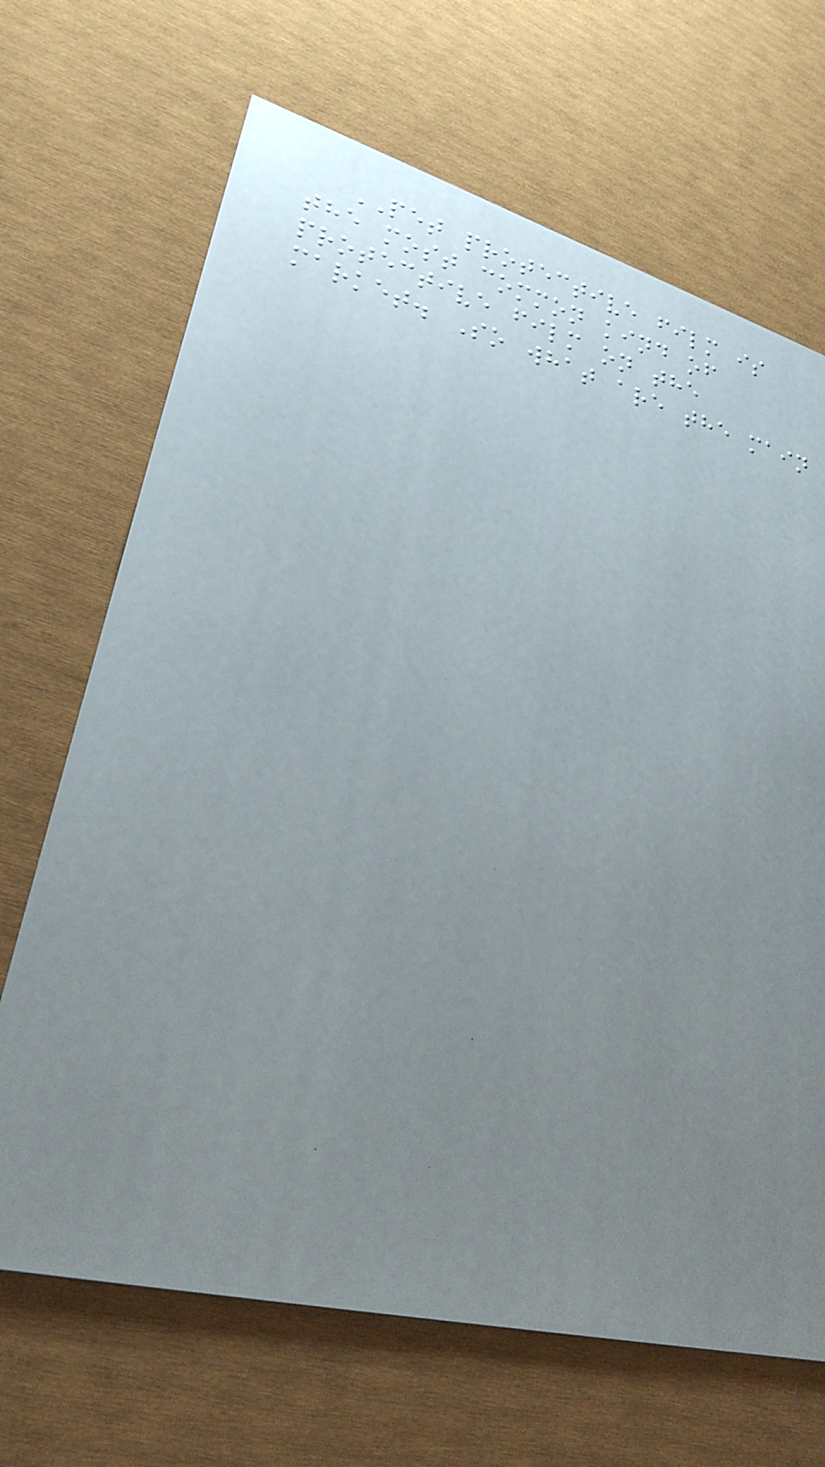PET protective film is
the most common kind of
protective film on the
market. So what are the main
